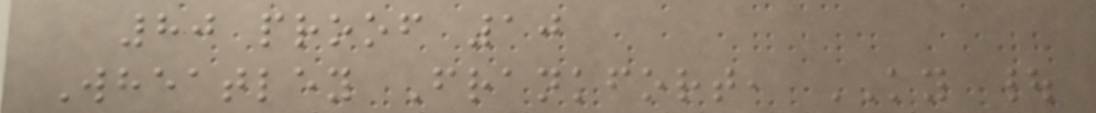80 proof 10
Wheatley Frankfort, KY |
